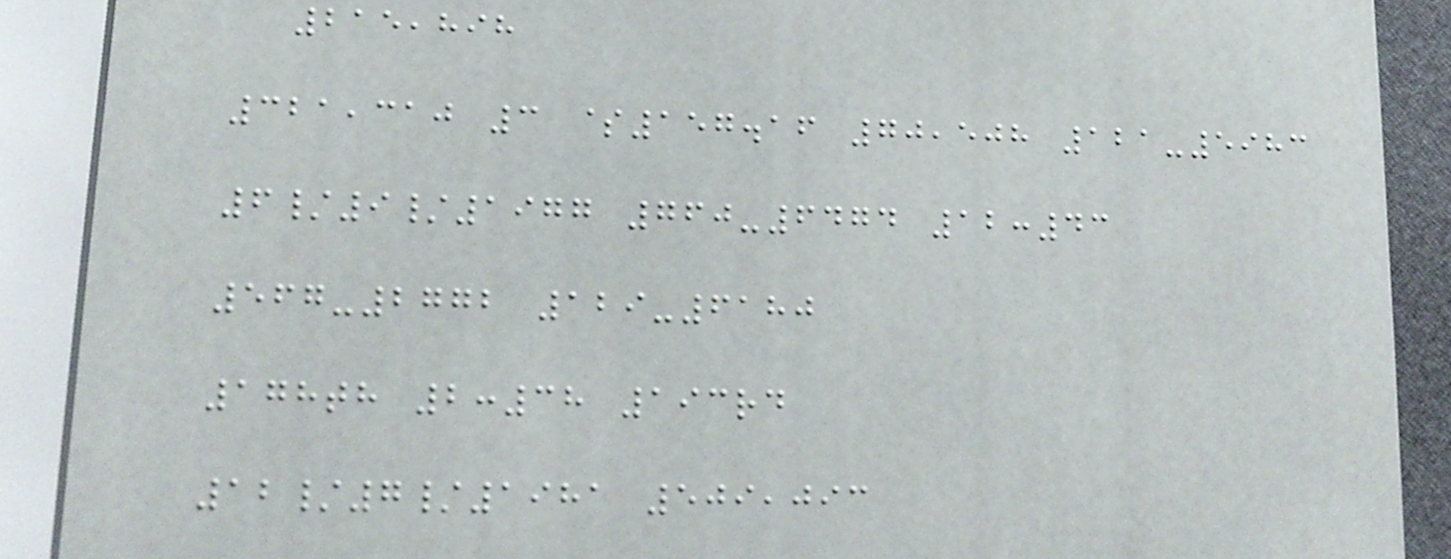215,898
321,310 3 $157.16 70,508 121-5983
6/9/1977 760-6474 12:43
567-2772 129-6180
178th 2:38 193rd
12/7/1981 509,093
